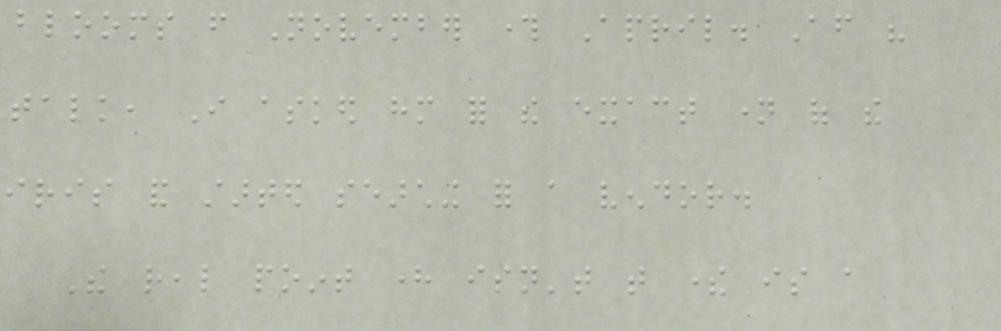blooms from November through April. After his
talk, I asked him for the exact name of the
iris and started searching for a vendor.
The real point here isn't that there is a
